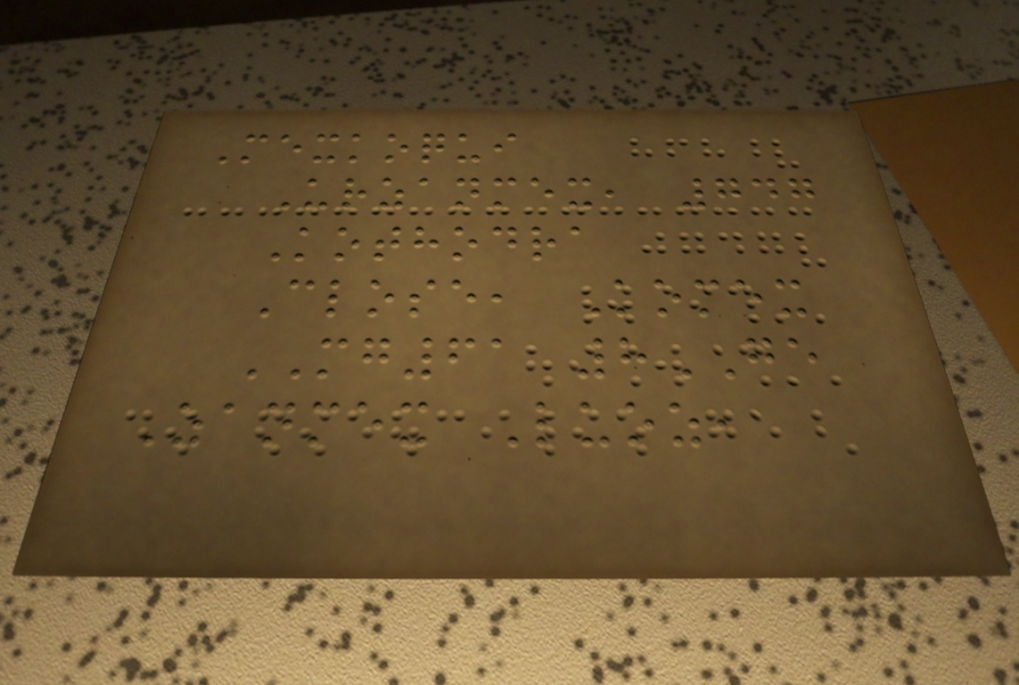Mexkoqui
Urzanmex, 747
Kothodra
Close, Komex
MG61 8GE
Zanmex Luoz,
